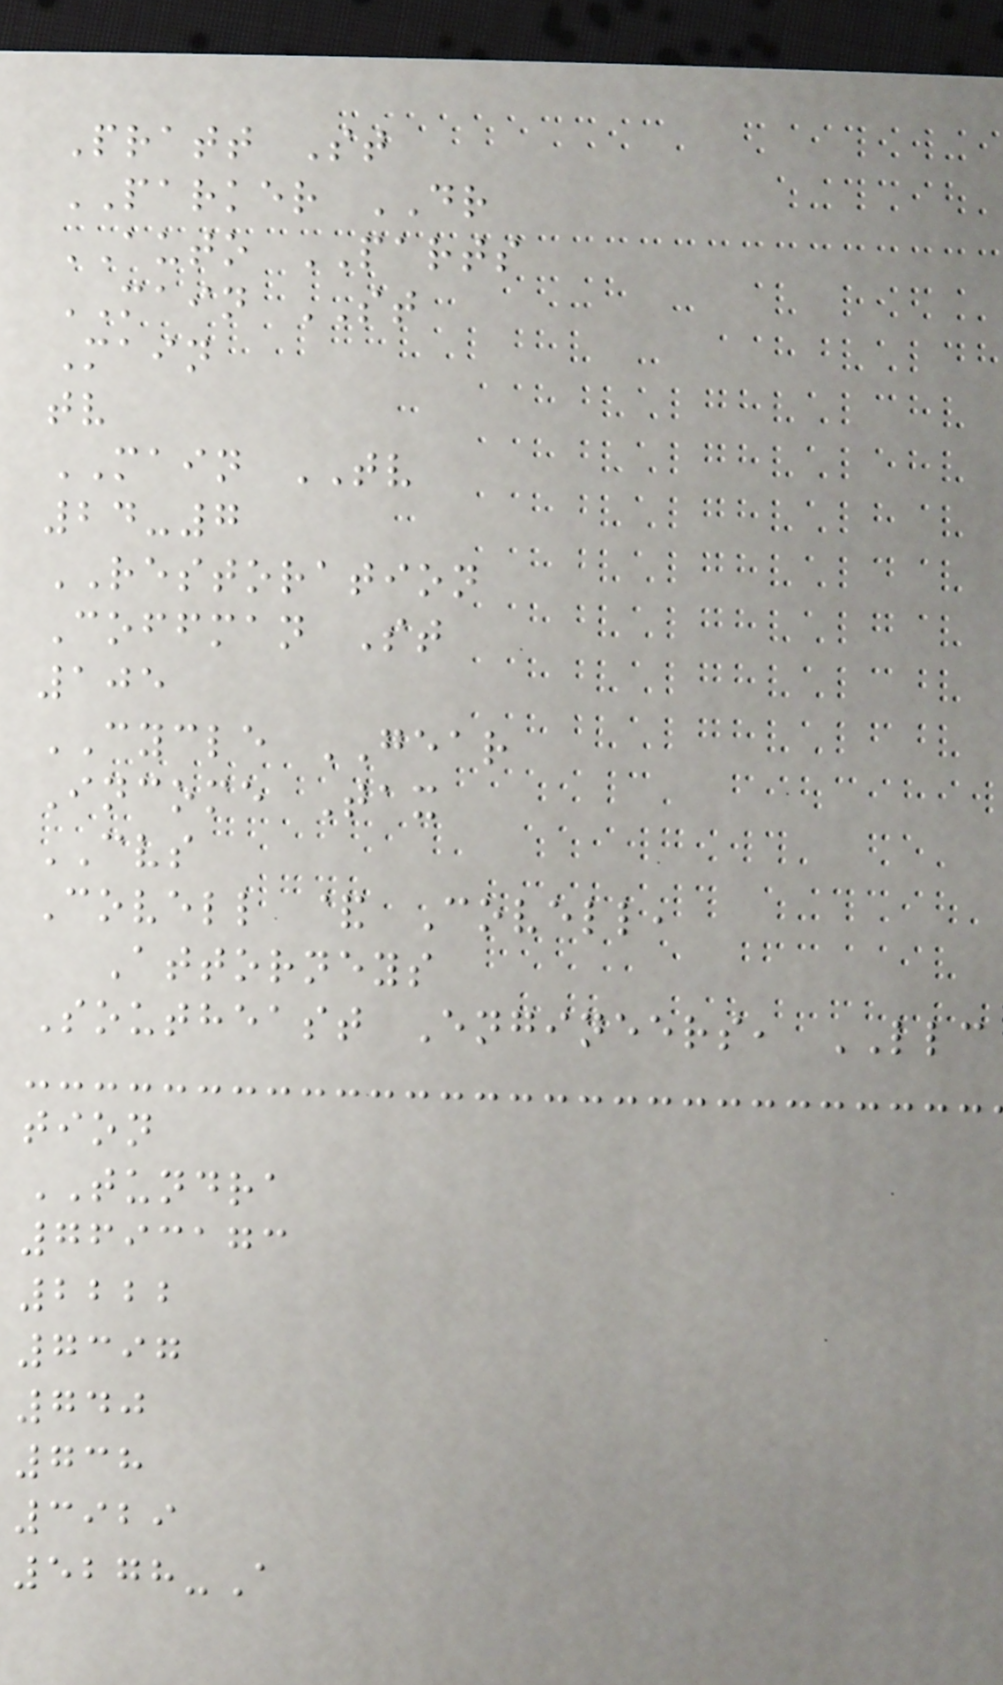Pratt St
PARKER DR
AUTO PARTS
MAIN ST
Main
tv
MAIN TV
24-7
RESTORATION
Coffman St
105
CYCLE GEAR
Income Tax
CVS
Covell & Covell,
Attorneys
Southeast Engineers, LLC
tion
TUNDRA
7693173
2222
7397
740
738
3929
5278-A
